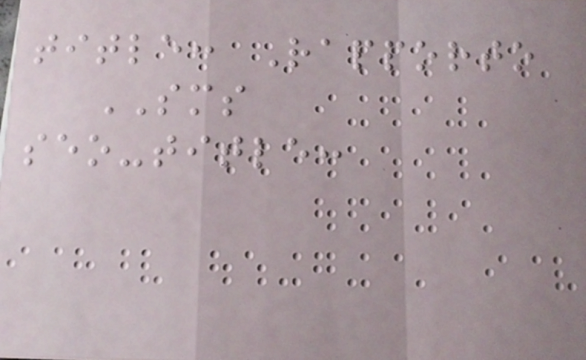title: Rapporto
SMS
seo-title:
